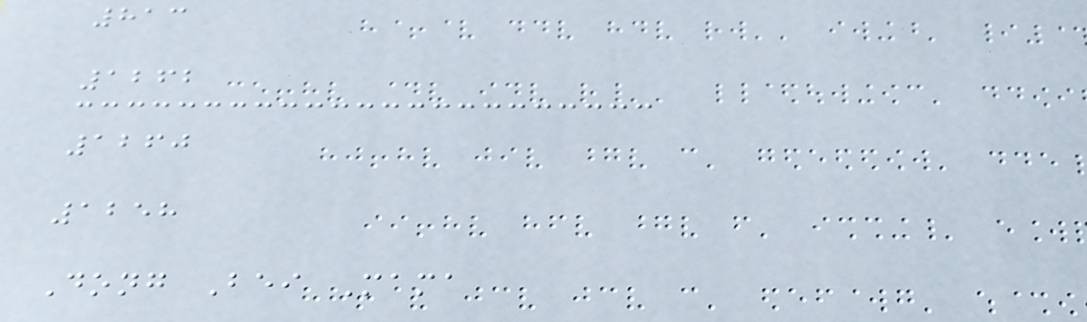813
1262
1260
1258
Dong Bei Mama
